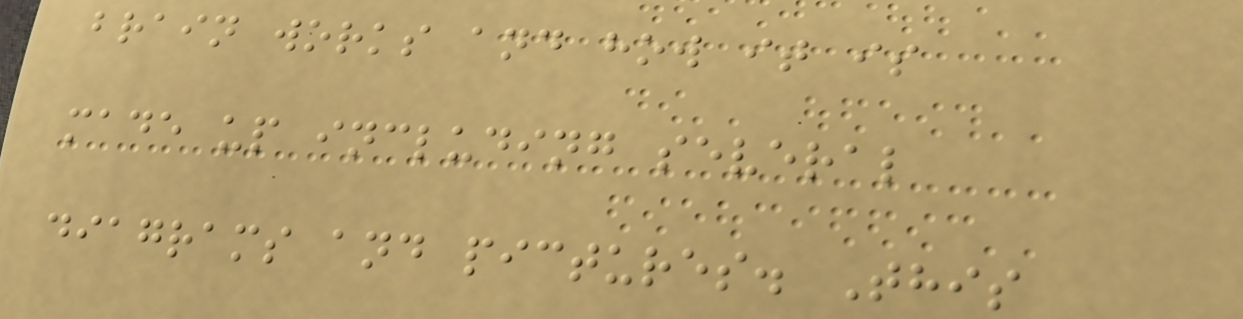brain works and how it is
made up including several
diagrams and pictures. This
